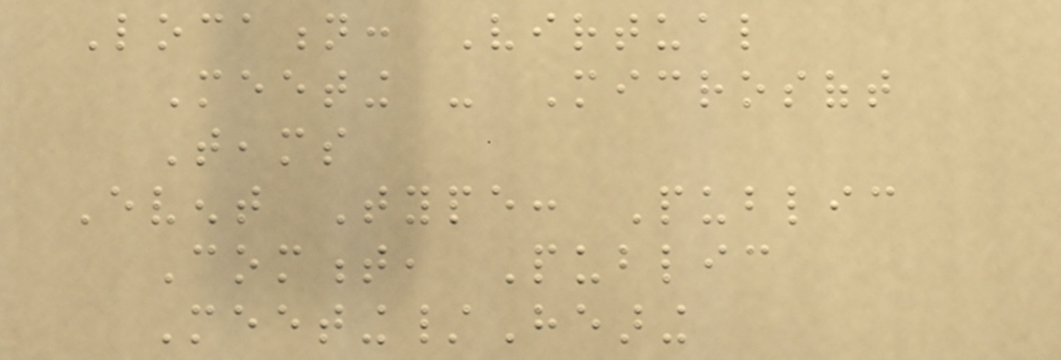Location: Virtual
Meeting - Microsoft
Teams
Event Type: Public
Comment, Public
Meeting/Hearing
